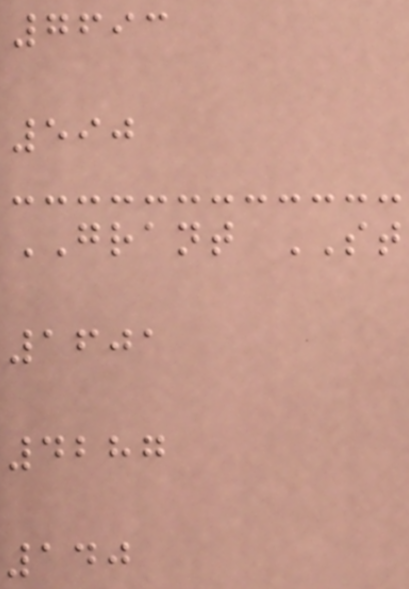7693
590
GRANT ST
1601
4287
140
